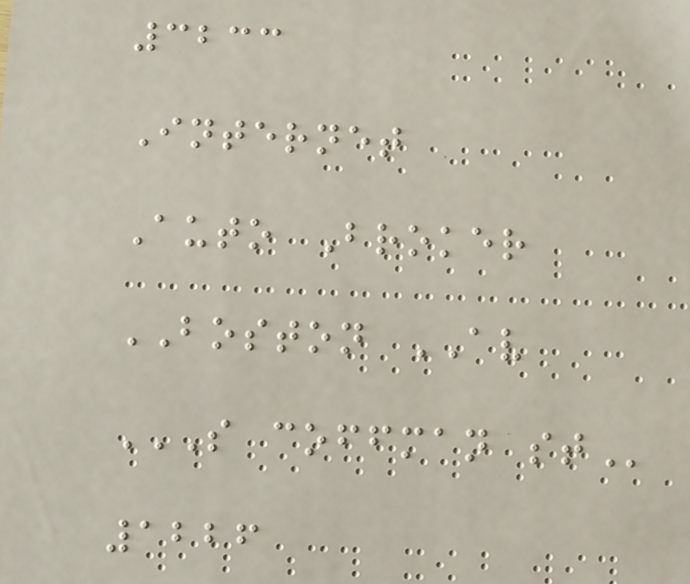3233
Internet
Auto Broker
BOSTON AV
S COFFMAN ST
1226
